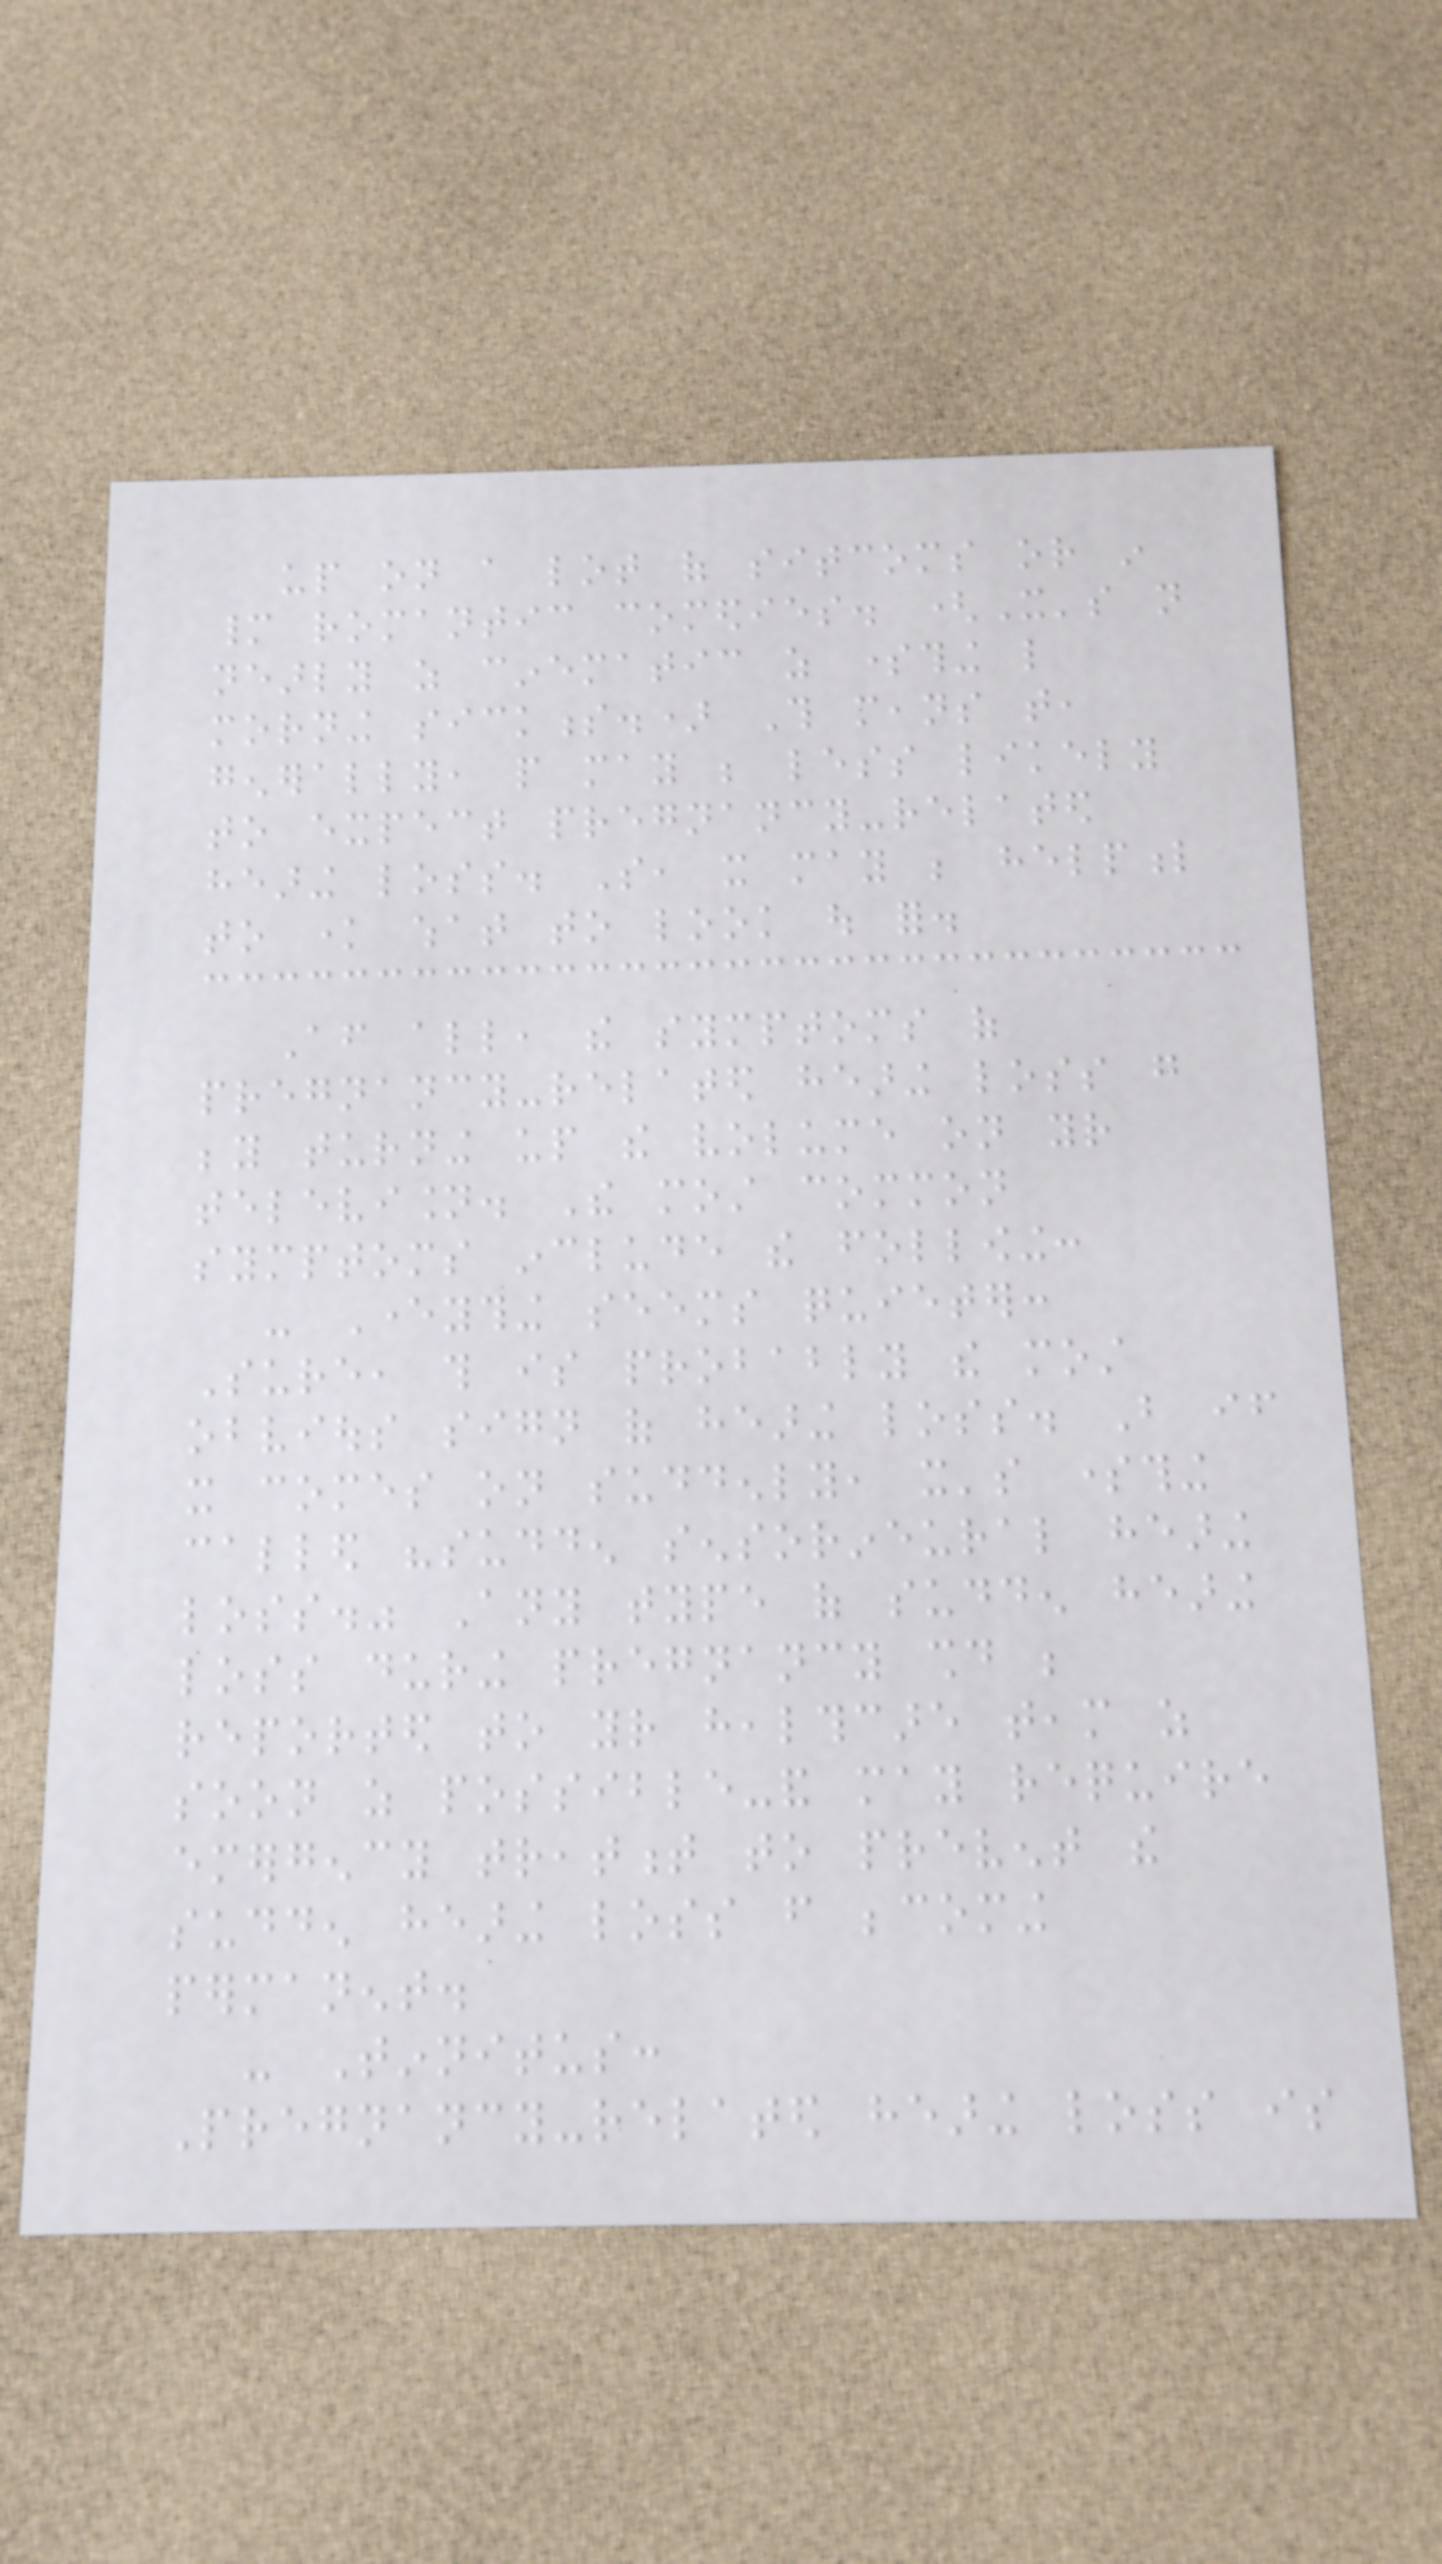up on a lot of sitcoms or in
many romantic comedies. (It's not
nearly as cinematic as something like
morning sickness.) This means that,
generally, people may be less likely
to expect pregnancy-related
hearing loss. So, it may be helpful
to know what to look out for.
After all, the symptoms of
pregnancy-related hearing loss go
beyond turning up the volume on your
television. The most common
symptoms include the following:
- Everything seems quieter:
Sure, this is probably the most
obvious sign of hearing loss. But if
it comes on suddenly, it's something
called "sudden sensorineural hearing
loss." Any type of sudden hearing
loss during pregnancy should be
reported to your healthcare team as
soon as possible-and may require
emergency treatment to prevent the
sudden hearing loss from becoming
permanent.
- Tinnitus:
Pregnancy-related hearing loss is
